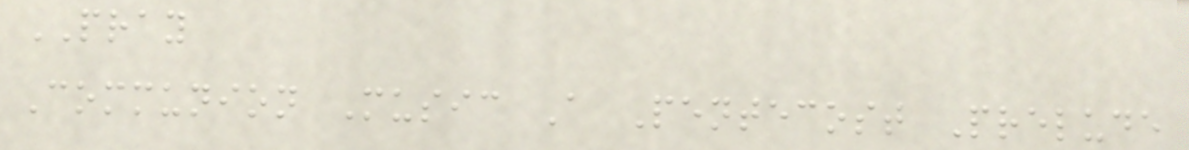PRAY
Communion Music A Pentecost Prelude
